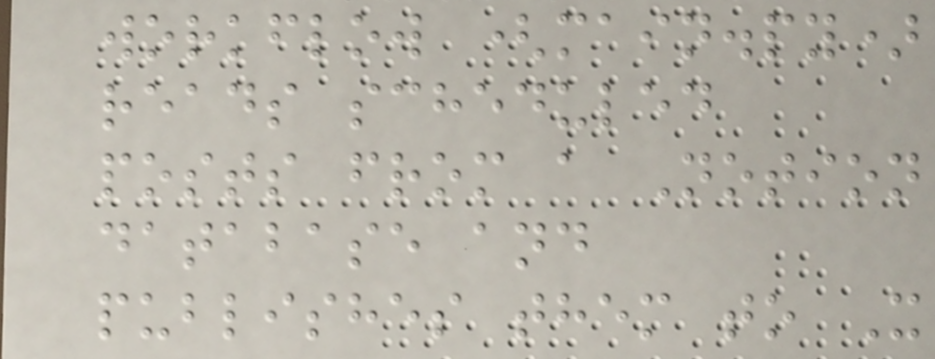workflow (main.py)
reads scheduled
posts from a Notion
database and
publishes them to X
